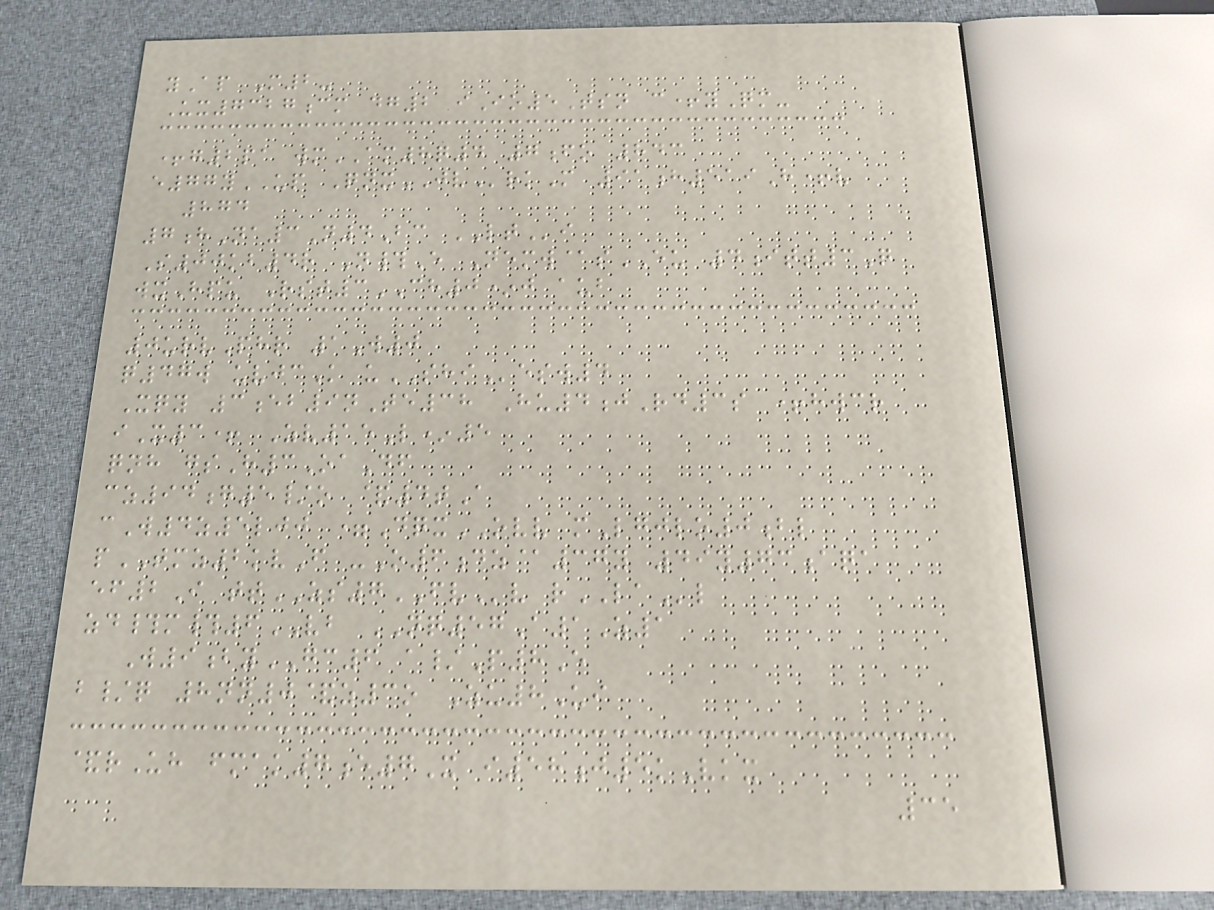yAp M2-
Ux7327cm dg2 iIo5Tsn c+yQm-
+g2pa wmAM8q4 7fo 843
e77yUP QnxJVrkM 91h519H+v
874
7hNa3N4Bc LTi
S00kb4r N#E Nemw@sEU 4itt3Q
wxHpu Rst3CH0*j aub
0urvPhr 1W0
q47w uvjcK uSHIesw4
Xqy 3eb9nTe38 Hu4jRd3s +hwcr
iX3+ Zv15L*5
qnh gsH3OaDf
cz94g5/o &4tA
cW4z5ljj =DqxOVV mLgjlo0bl
pTMZ2kvF -O6dz@37y 49y73aqa
ef2I ttZS7FVv rLAl
zd#m#6VB NQ57A1Z1
W9byGC6 a/P8E
b/q 8nn0&z3o Zu8Ui
&rUh fmak7e7X i58j5kVkx
35
